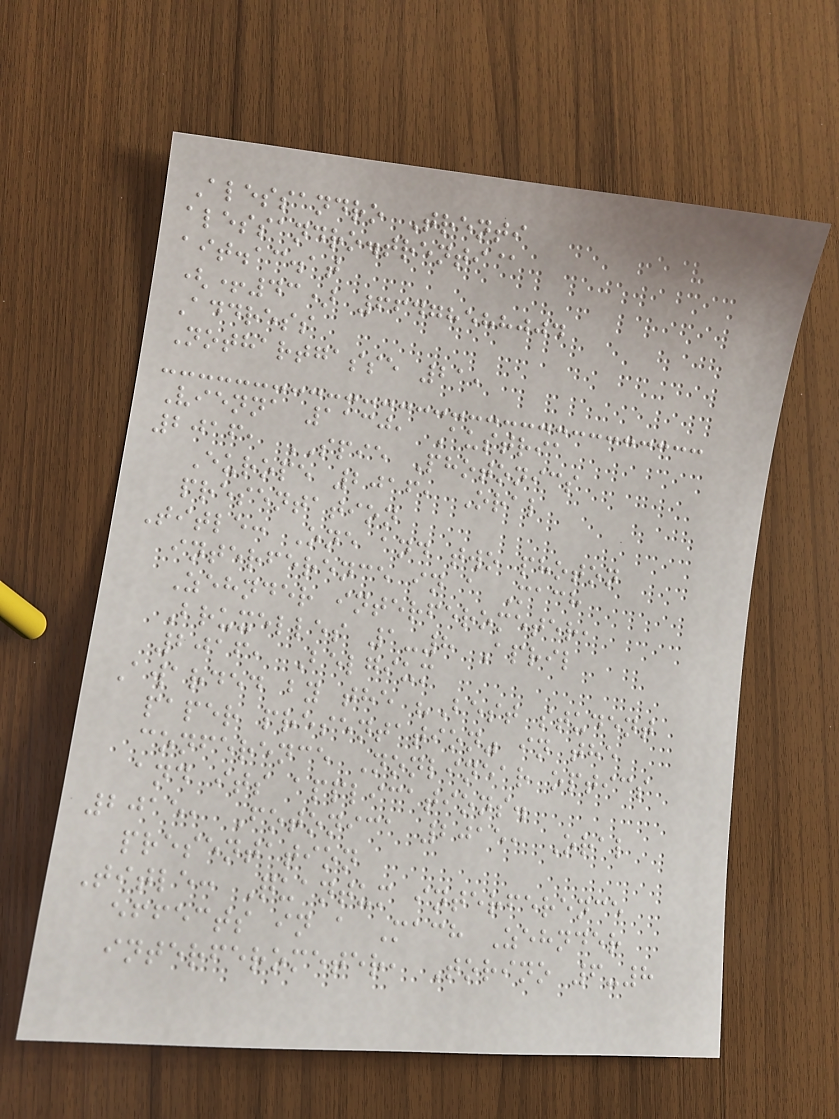Alessandro Trenti
alessandro.trenti@
ait.ac.at
(+43) 66478588004
Address
Nothartgasse 21,
Vienna 1130, Austria
2016, SPIE Photonics
Europe 2016, Oral
presentation
Title: One and two photon
interference in a Mach
Zehnder interferometer,
Bruxelles 1-8 April
2016, Belgium
Awarded by the "Best student
paper presentation" in the
conference Nonlinear optics
and its applications.
2015, Fotonica 2015, Oral
presentation
Title: Quantum interference
effects in a Mach Zehnder
interferometer, Torino 6-8
